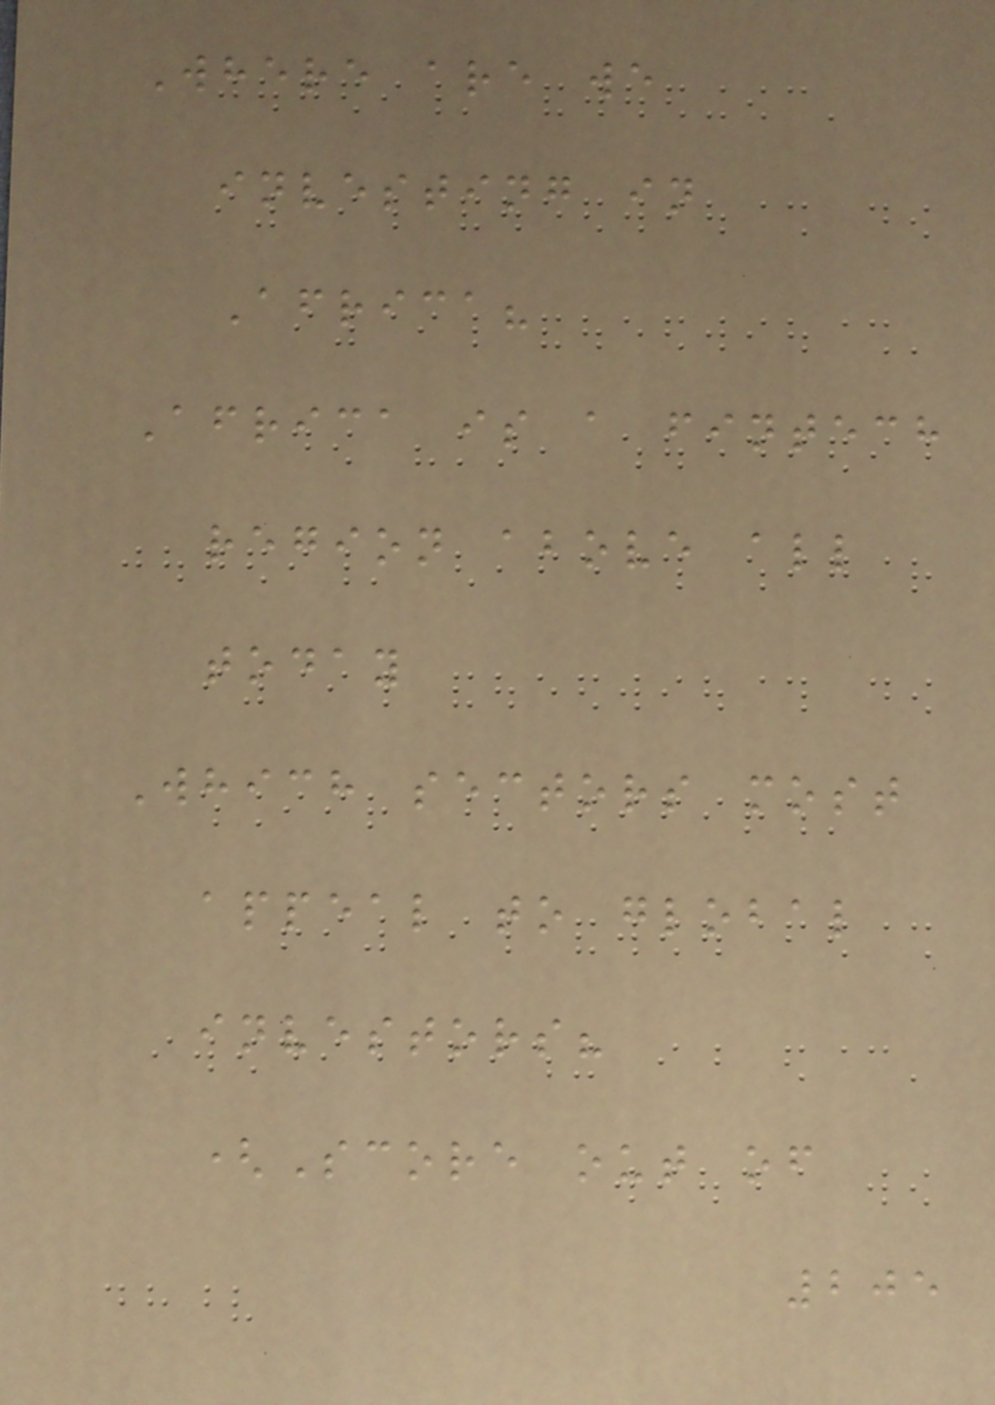Where are we
investing in
Africa?
Africa is a fintech
region above all
today
Which sectors most
appeal to global
investors?
(Score out of
205
